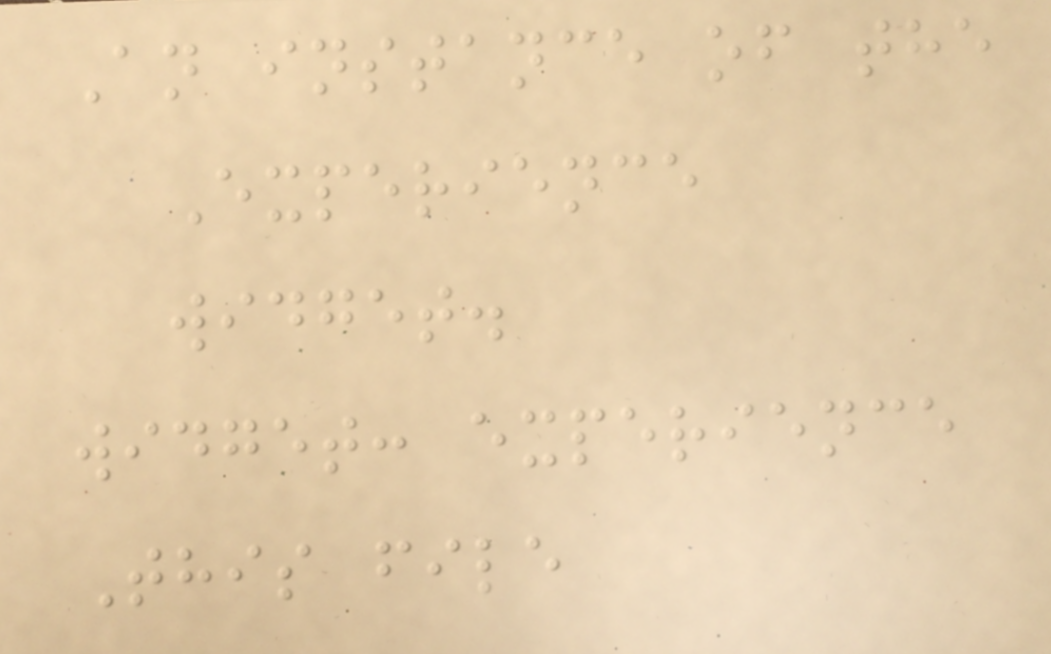An instance of the
Experience
widget.
widget: experience
This file
